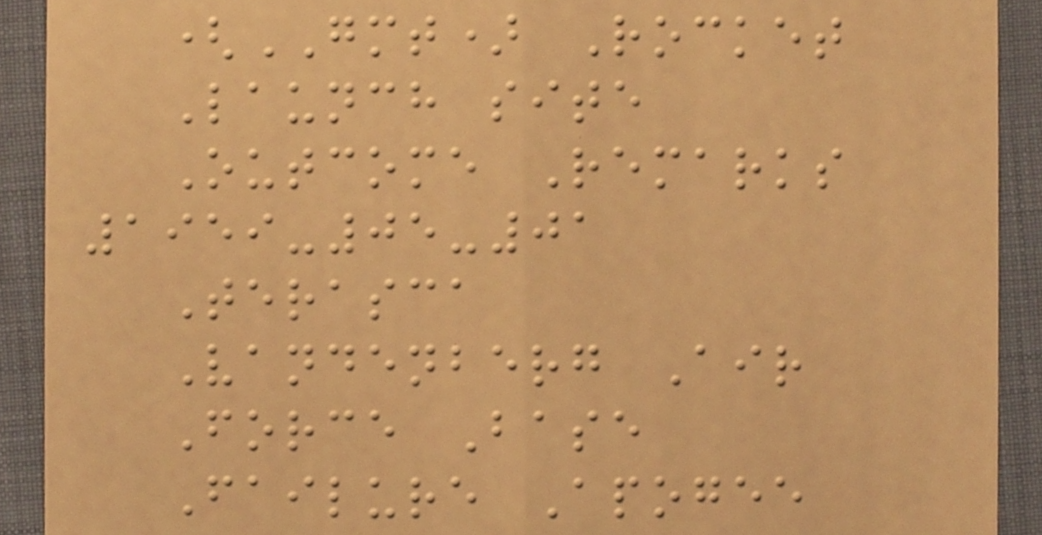(GMT) Rocket
Launch site
Outcome Remarks
1959-05-01
Terasca
Vandenberg Air
Force Base
Failure Apogee
